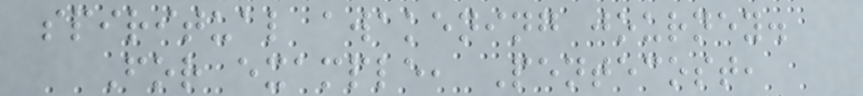spiritual awakening journey.
For example, Pentecost,
